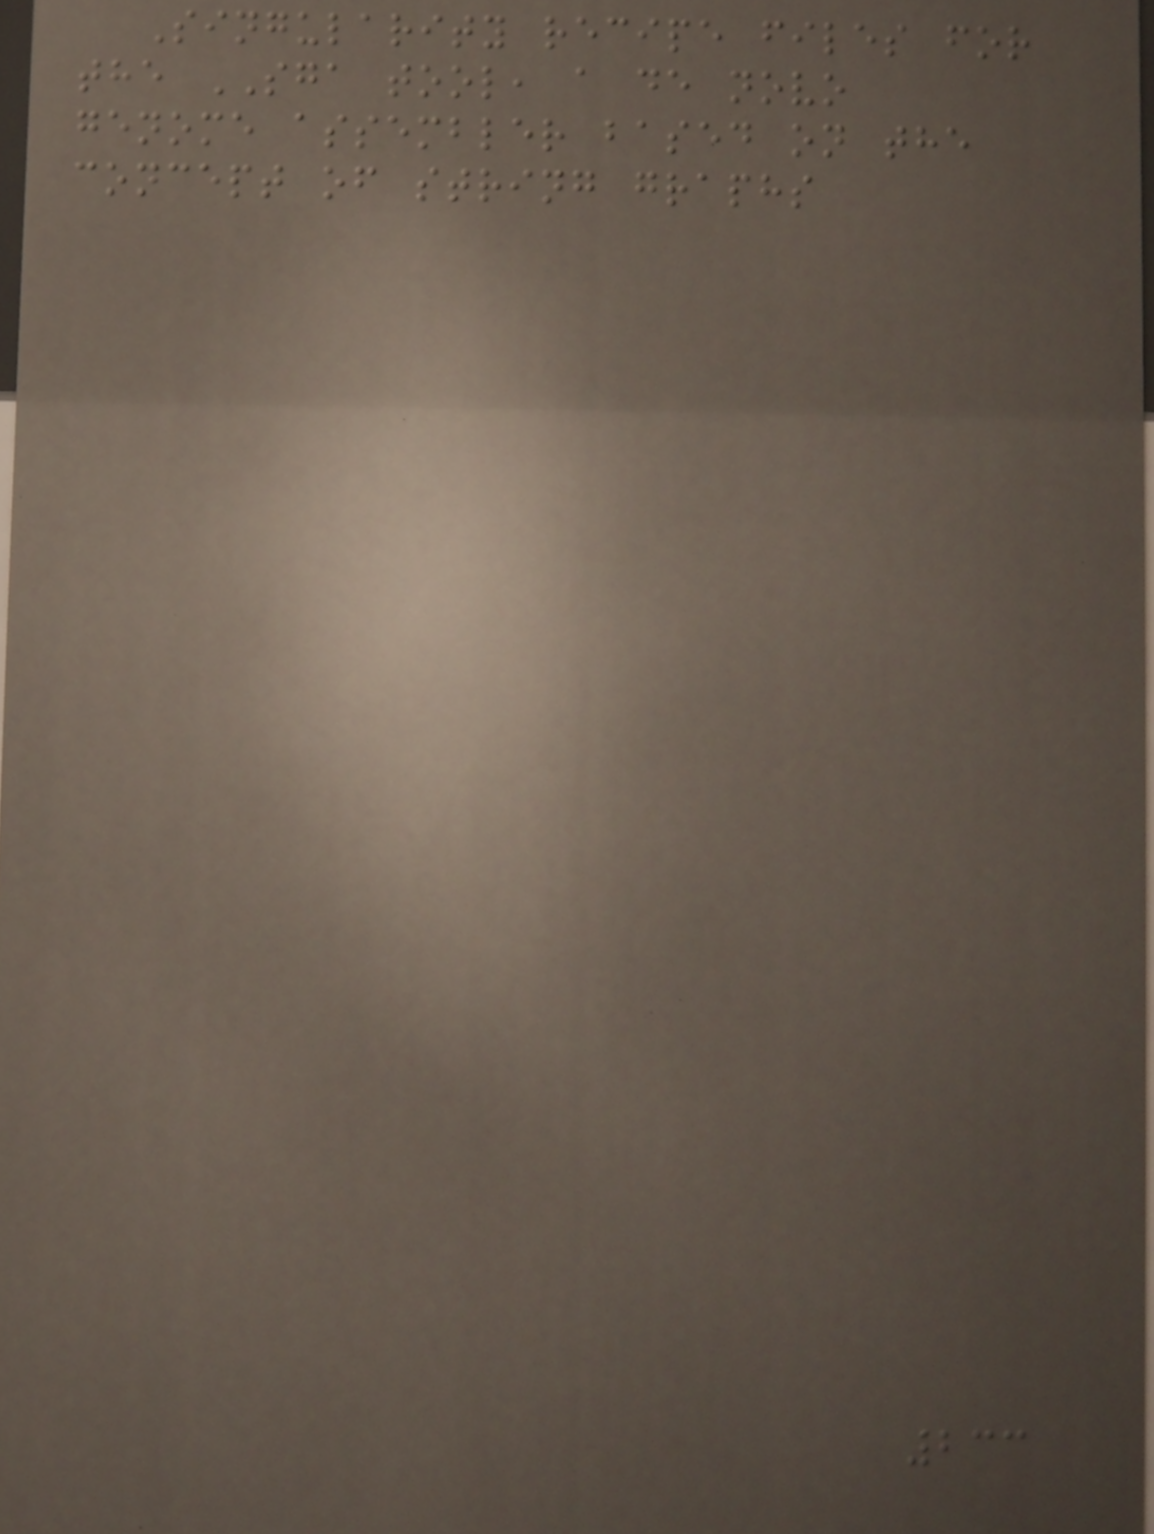Singularity recipe files for
the SGA tool, a de novo
genome assembler based on the
concept of string graphs
233
